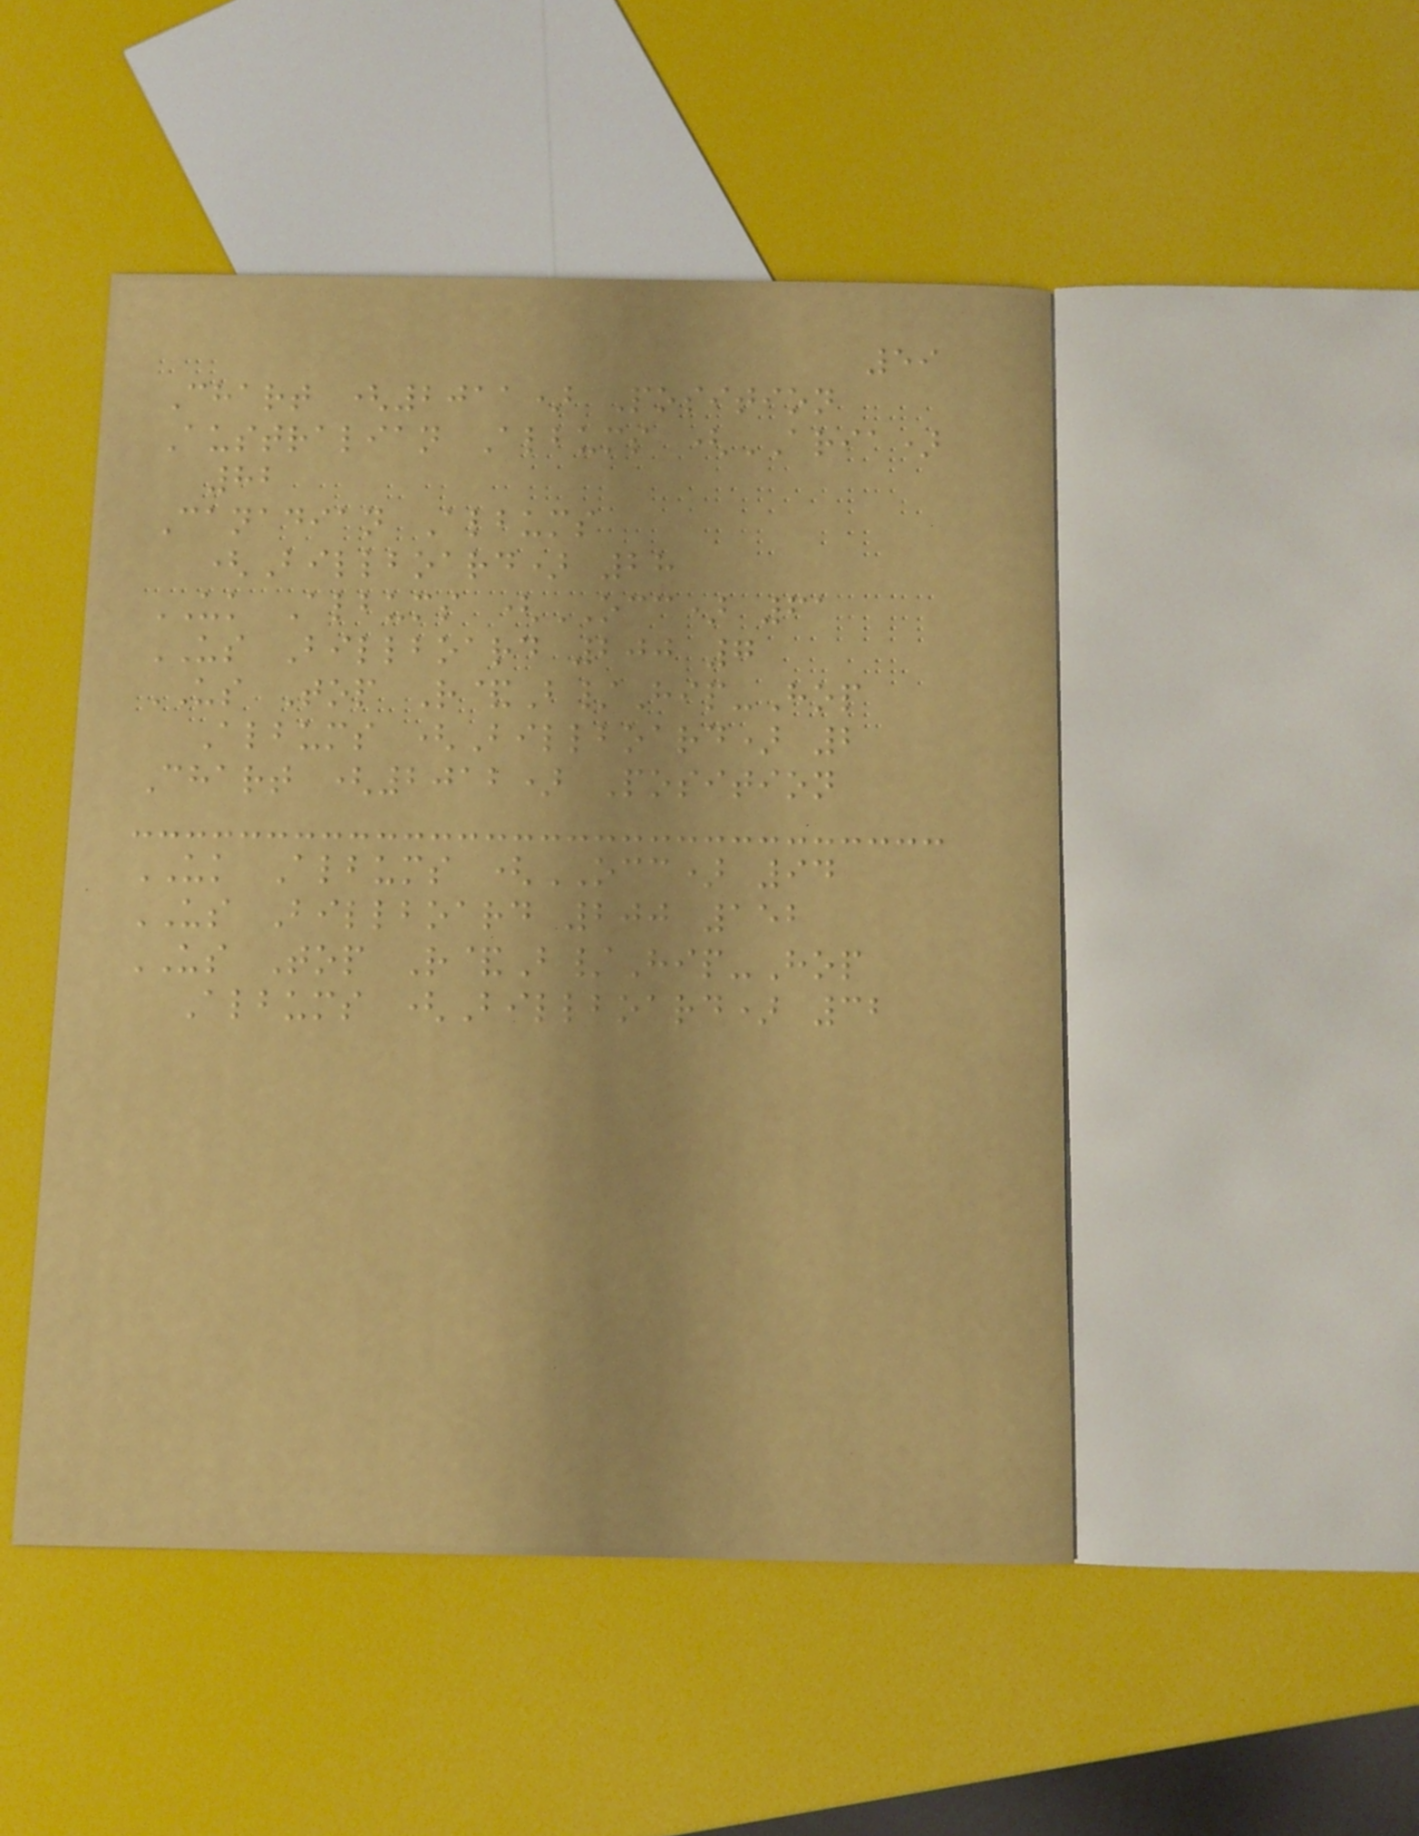59
Chart (2011) Position
Australian Albums (ARIA)
82
Canadian Albums
(Billboard) 28
UK Albums (OCC) 61
US Billboard 200 7
US Top R&B/Hip-Hop
Albums (Billboard) 2
Chart (2012) Position
UK Albums (OCC) 94
US Billboard 200 152
US Top R&B/Hip-Hop
Albums (Billboard) 32
